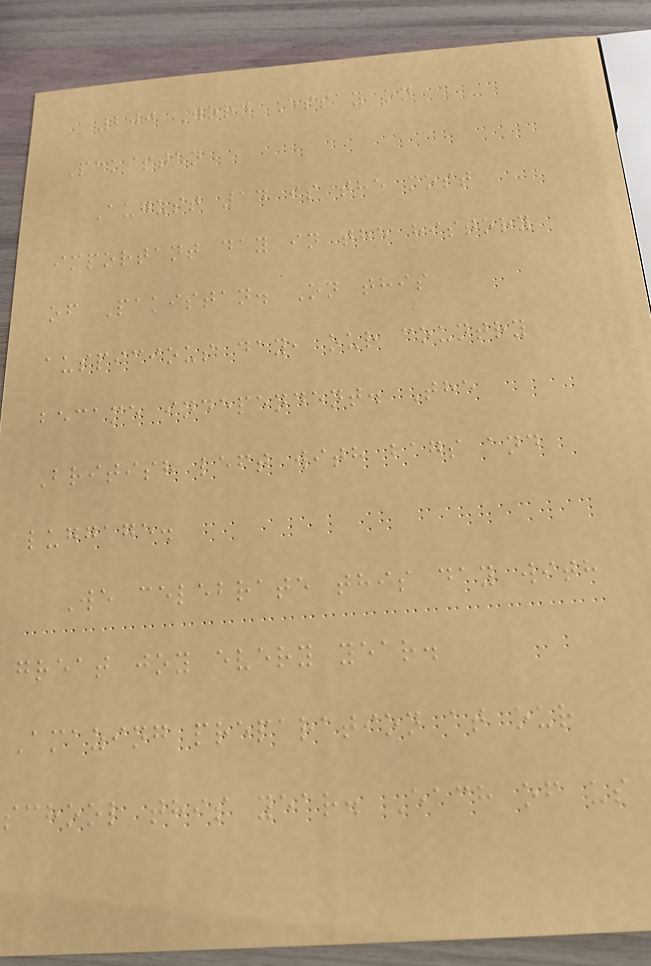200 Word Essay on
Pakistan
August 14 is the most
important day in the history
of Pakistan. On this
auspicious day, our country
became independent. The
British left with bags and
luggage.
We celebrate this day with
great joy every year.
Amazing preparation at our
school this year. Each of us
